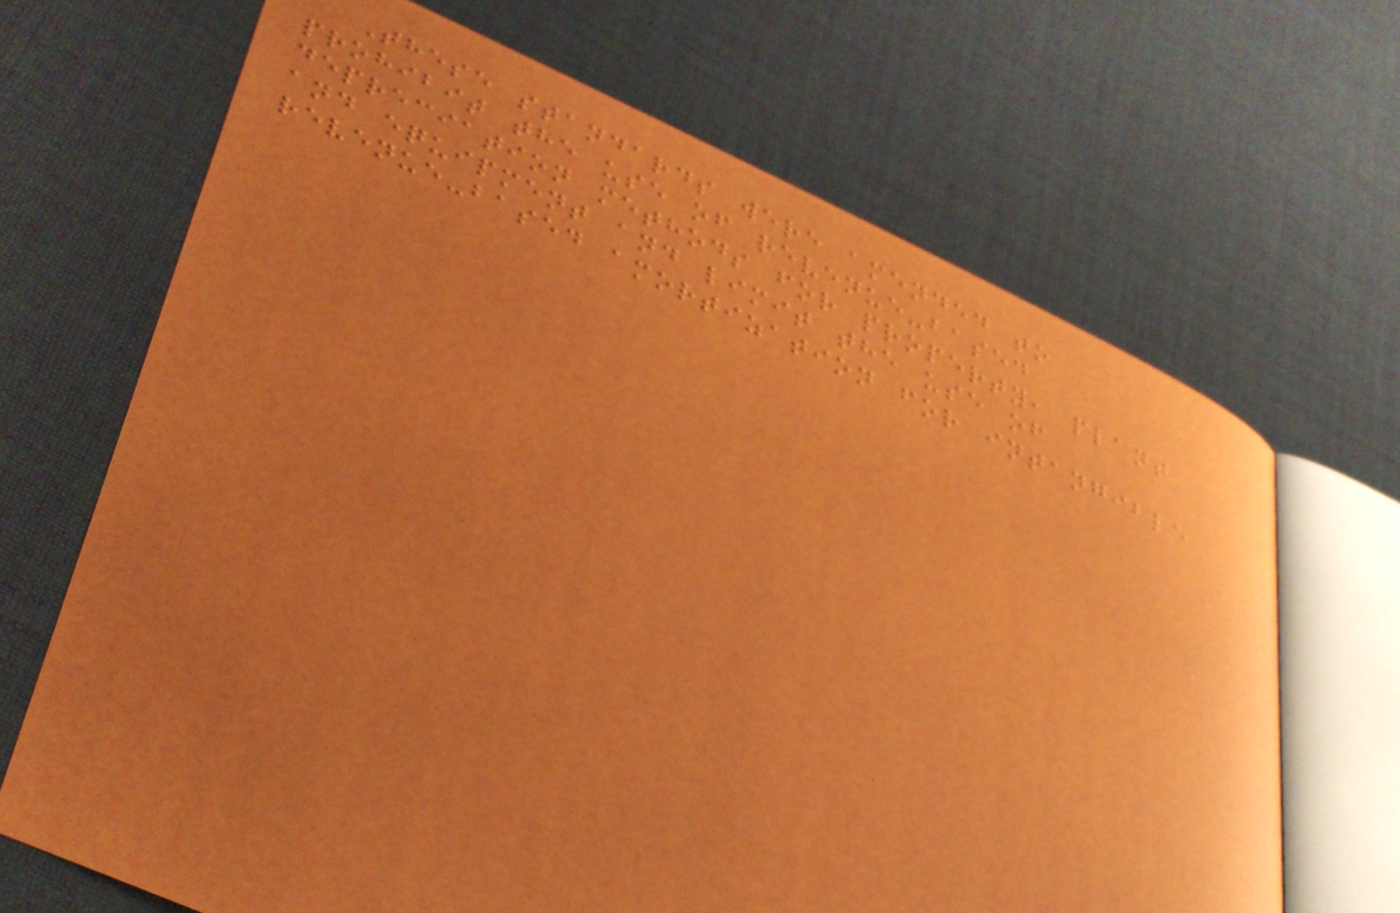These standards were amended to
prohibit the use of revenue-based
depreciation methods for property, plant
and equipment and limit the use of
revenue-based amortization for intangible
